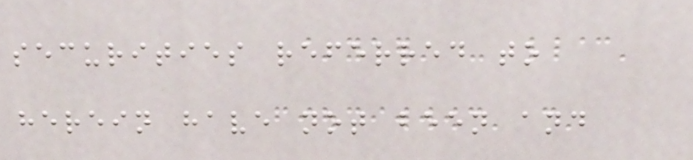securities referred to
herein have not been and
